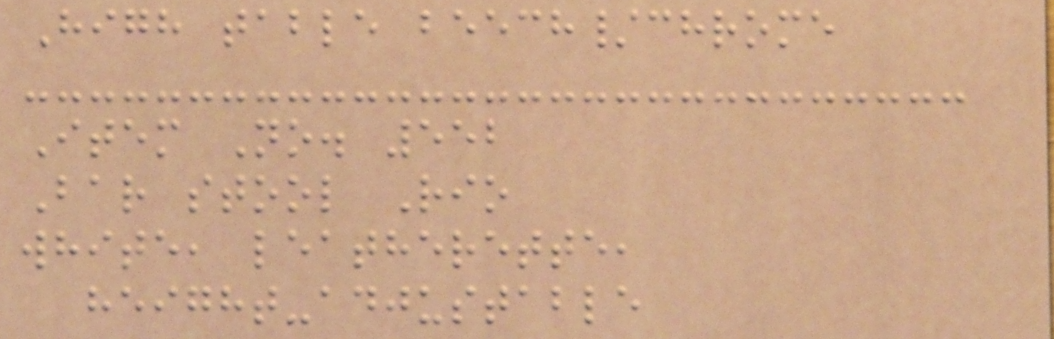High table beech/chrome
Item No. 552
Bar stool Rio
white, leatherette,
height-adjustable
